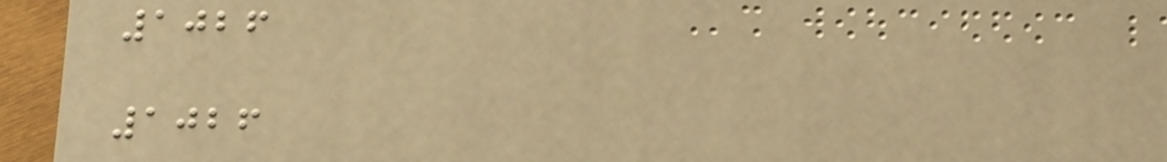1026
1026
